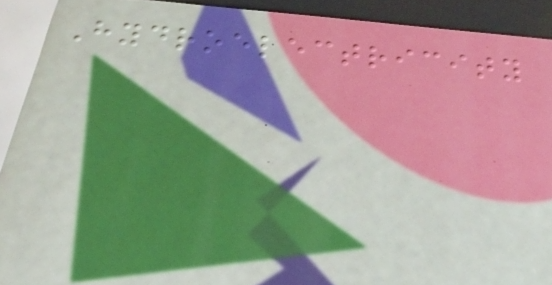Hydroelectricity
